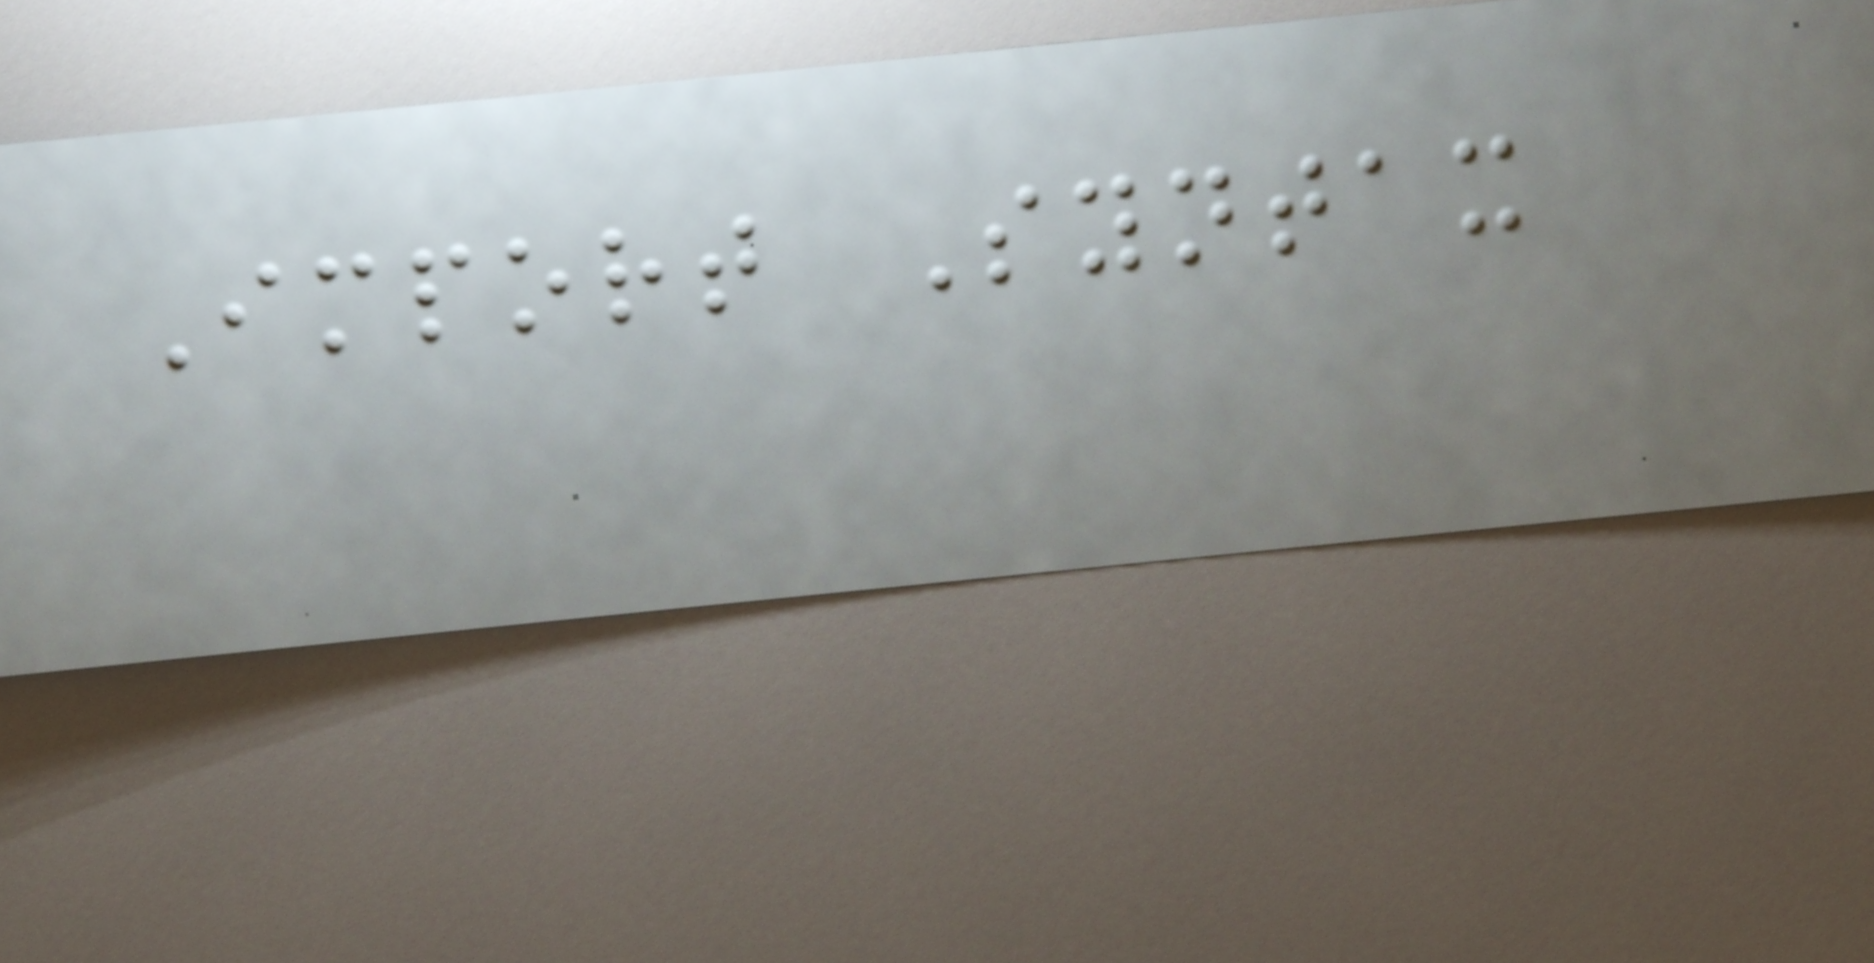Import Syntax
